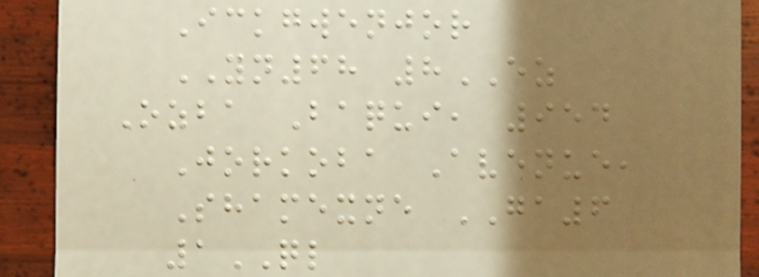Ickgwenjor
YN68 8EZ
Ozba Baqui, 954
Jorkoba Avenue,
Shamexne GA6
1QL
